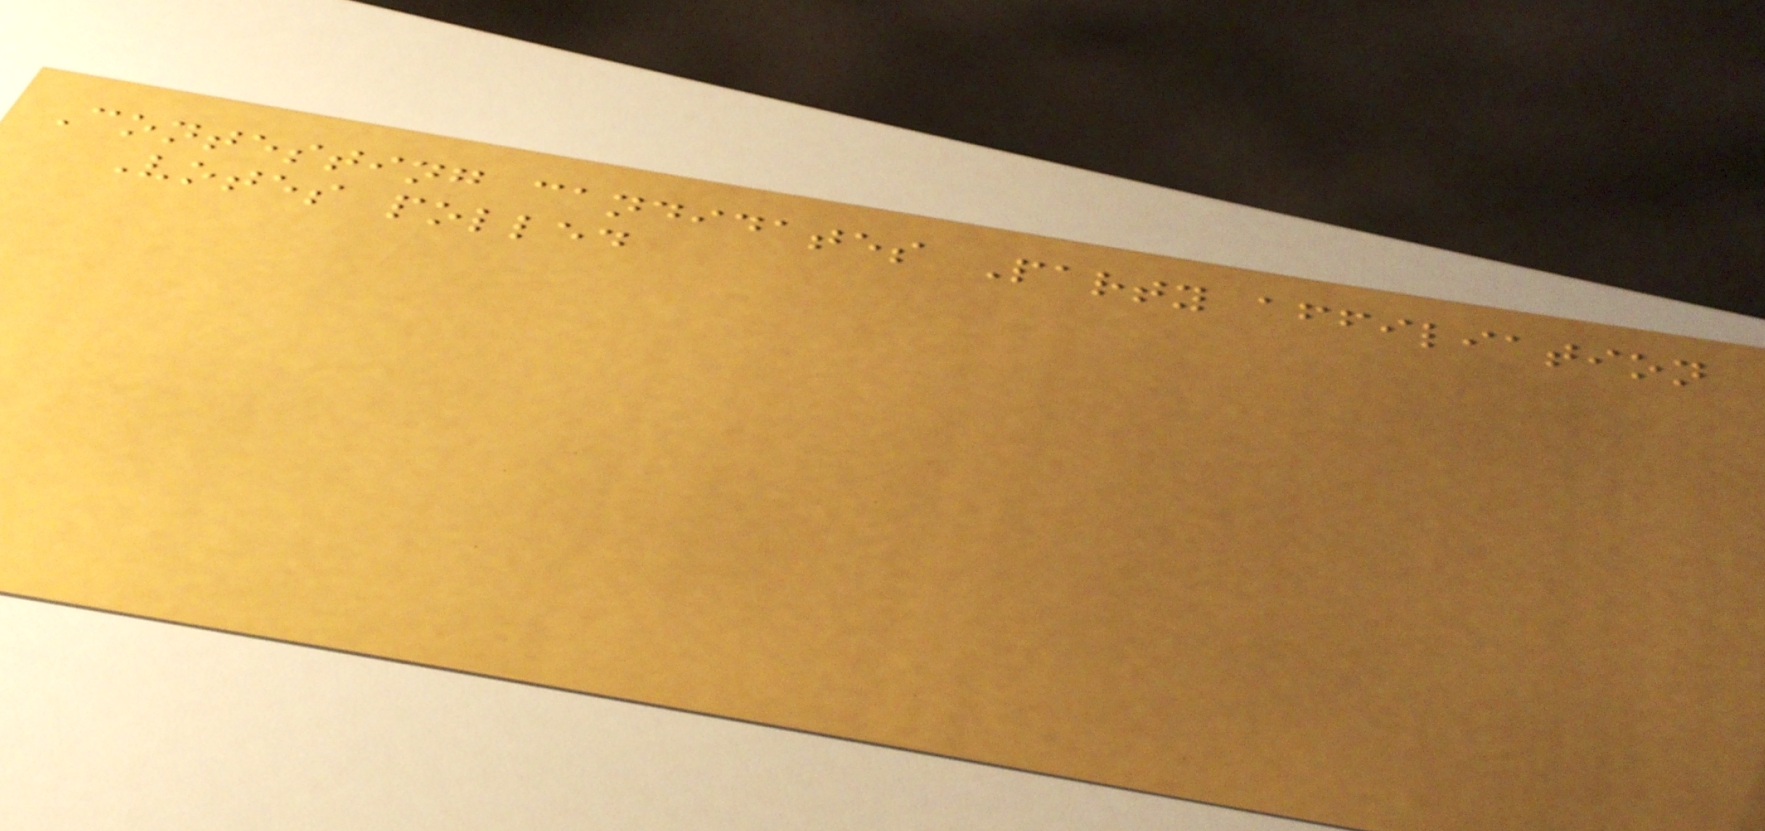Contesting candidates Party affiliation
Votes polled
